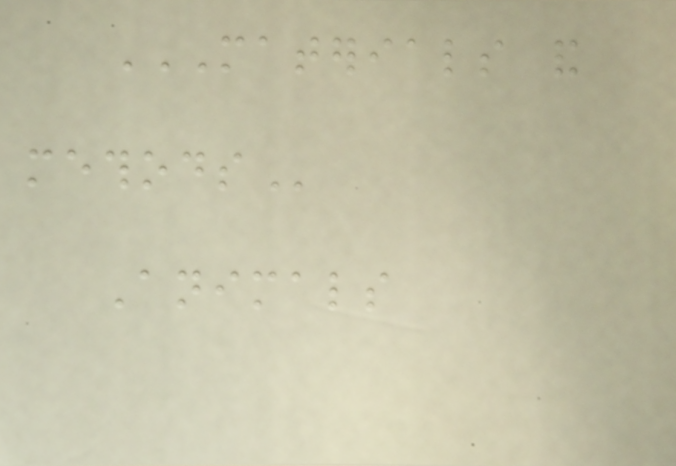MATERIALS AND
METHODS
Animals
